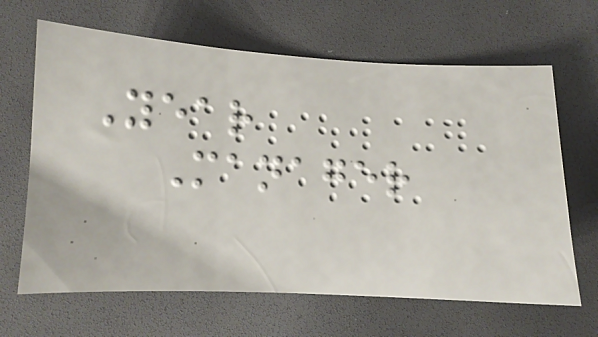Year
Manager
